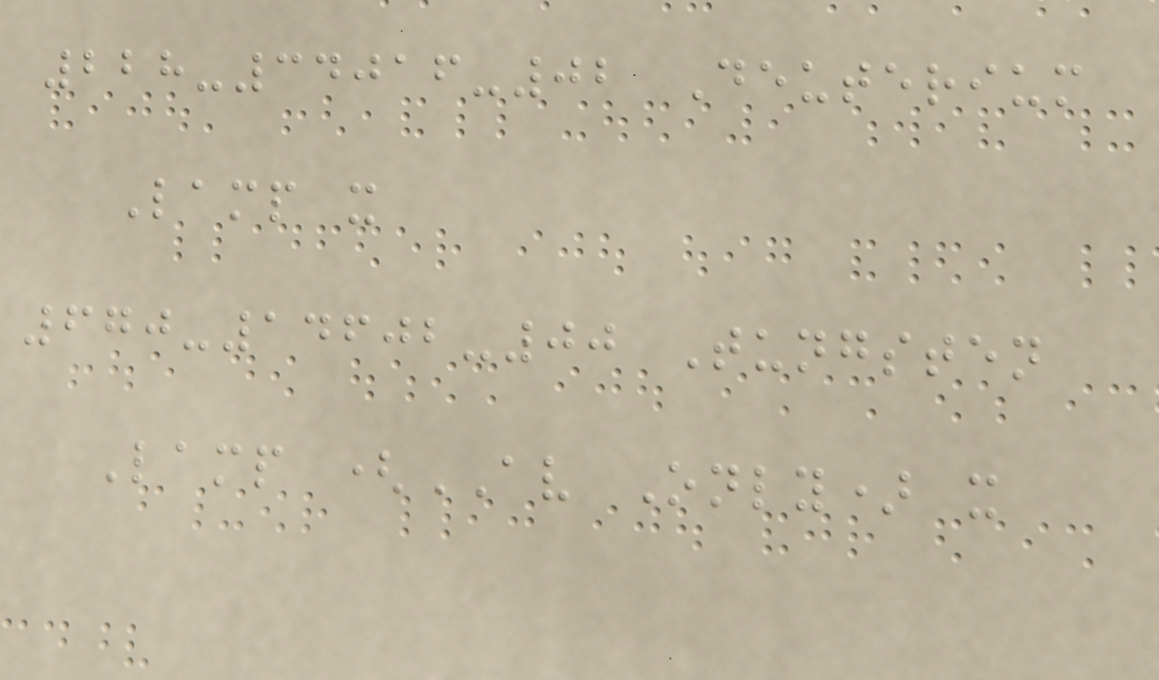228-34016-02 Deuterium
Lamp x
670-14602-00 Tungsten
Lamp (AV Only) x
